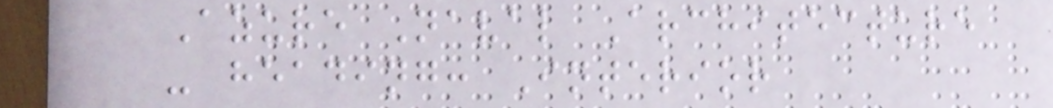Azure Naval Architecture
- heading: Interior
